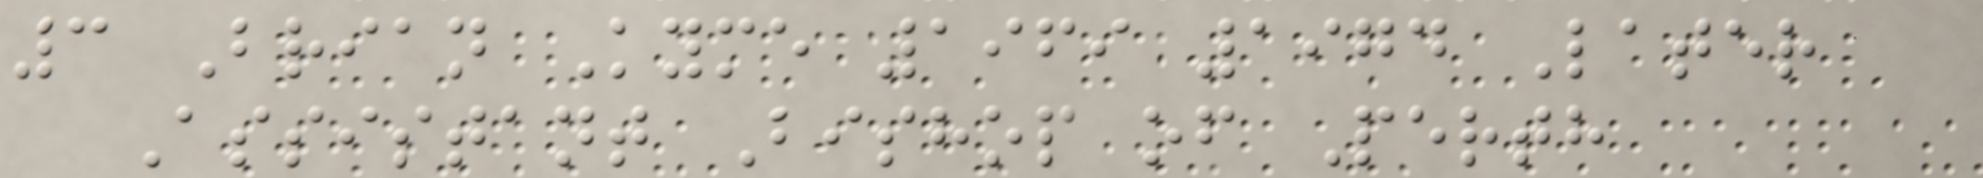3 Brian Kyme 1969 1974 Later
Assistant Bishop of Perth
